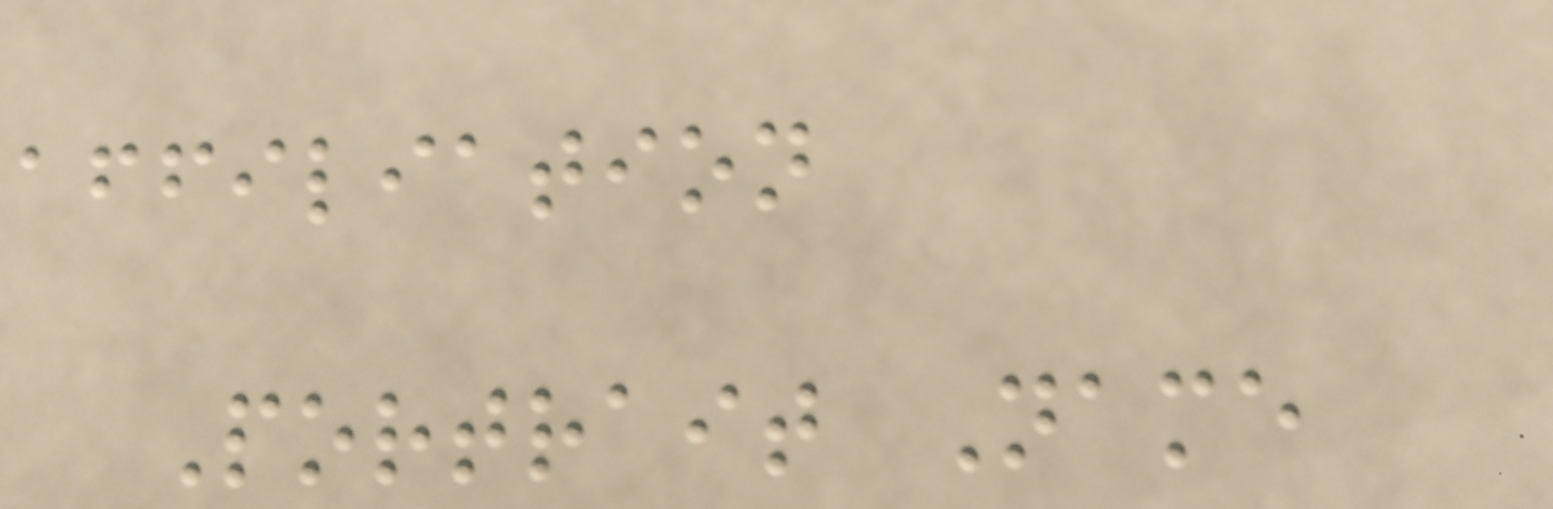affiliation
Portrait Name
